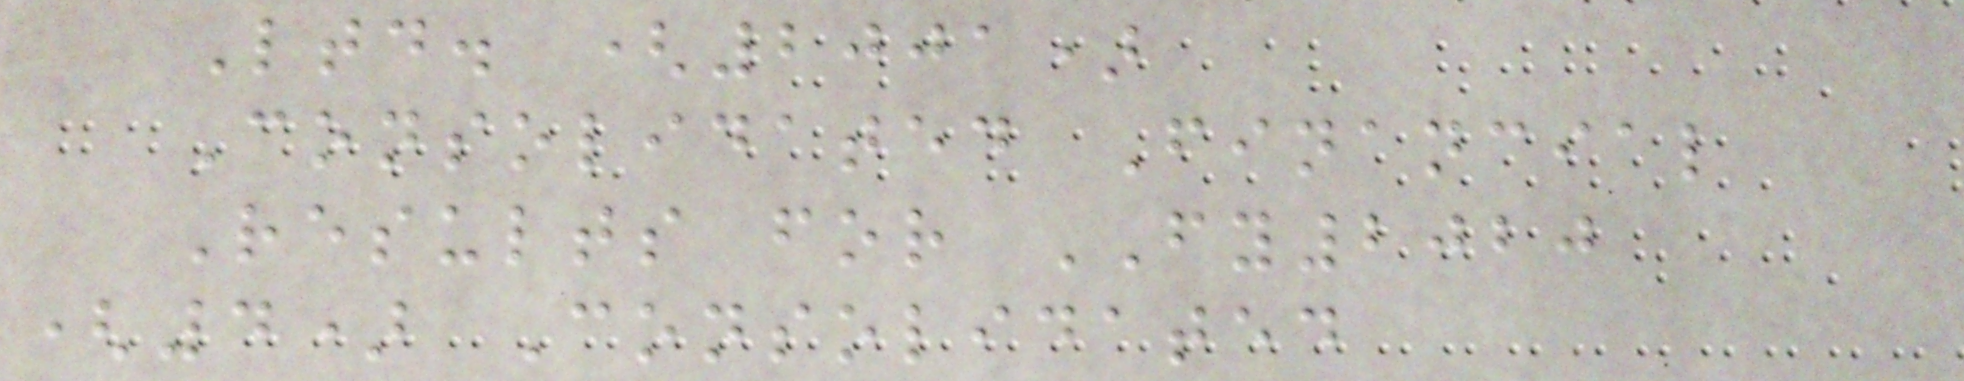Ltd. (2001)
Consolidated Financial
Results for FY2020
(4) Consolidated
